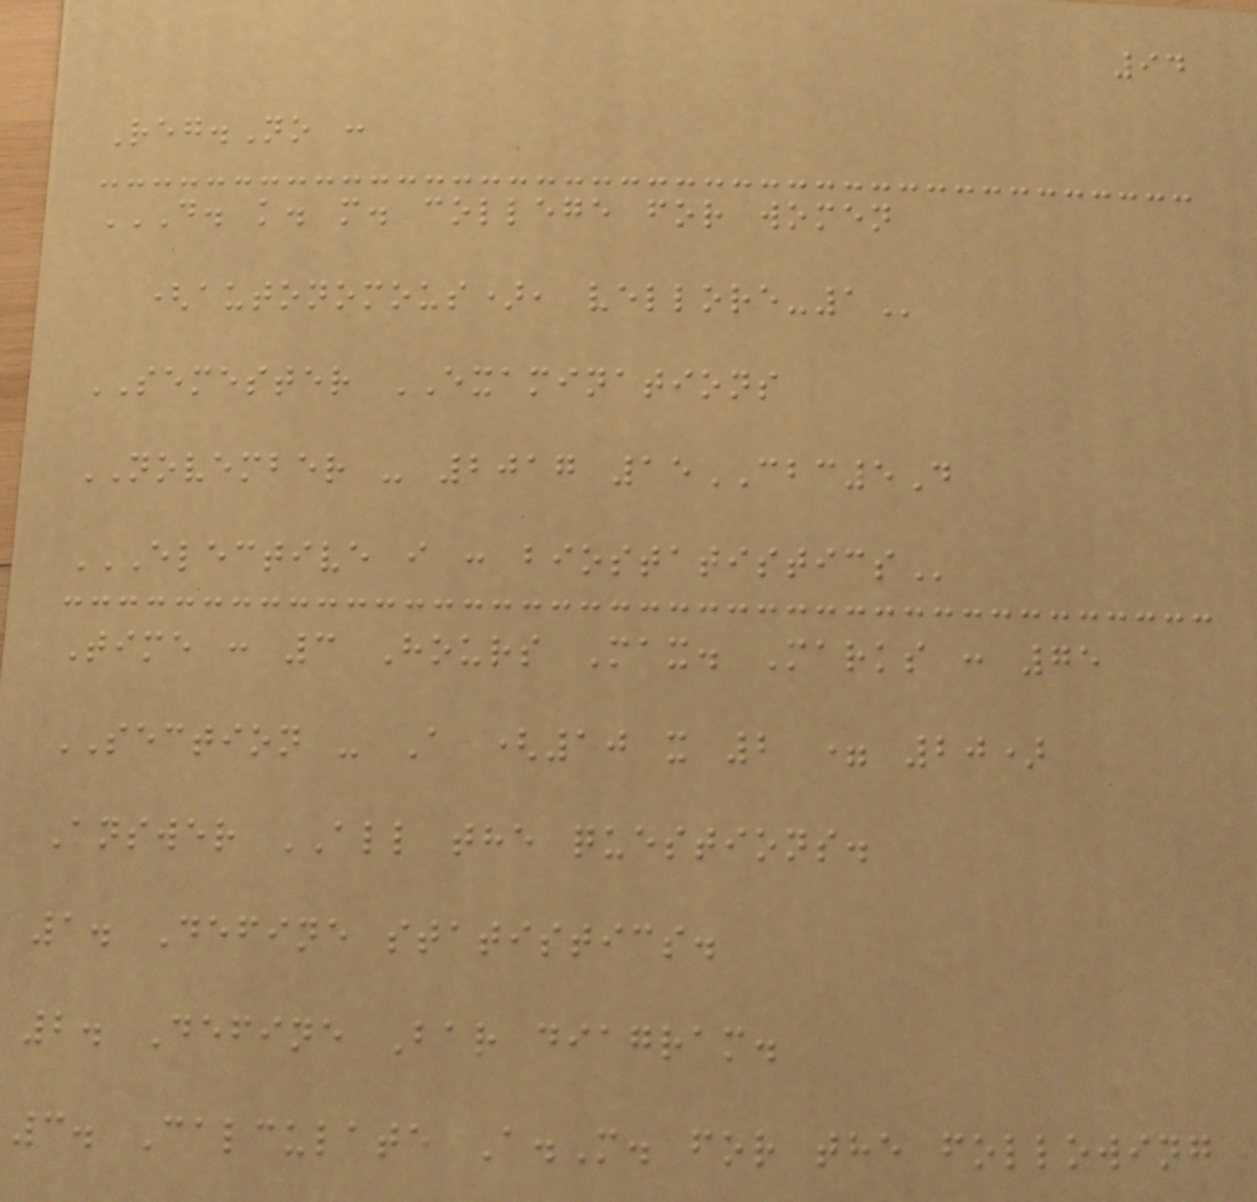94
Reg.No :
D. K. M. COLLEGE FOR WOMEN
(AUTONOMOUS), VELLORE-1
SEMESTER EXAMINATIONS
NOVEMBER - 2017 15CBC5D
ELECTIVE I : BIOSTATISTICS
Time : 3 Hours Max. Marks : 75
SECTION - A (10 x 2 = 20)
Answer ALL the questions.
1. Define statistics.
2. Define Bar diagram.
3. Calculate A.M. for the following
